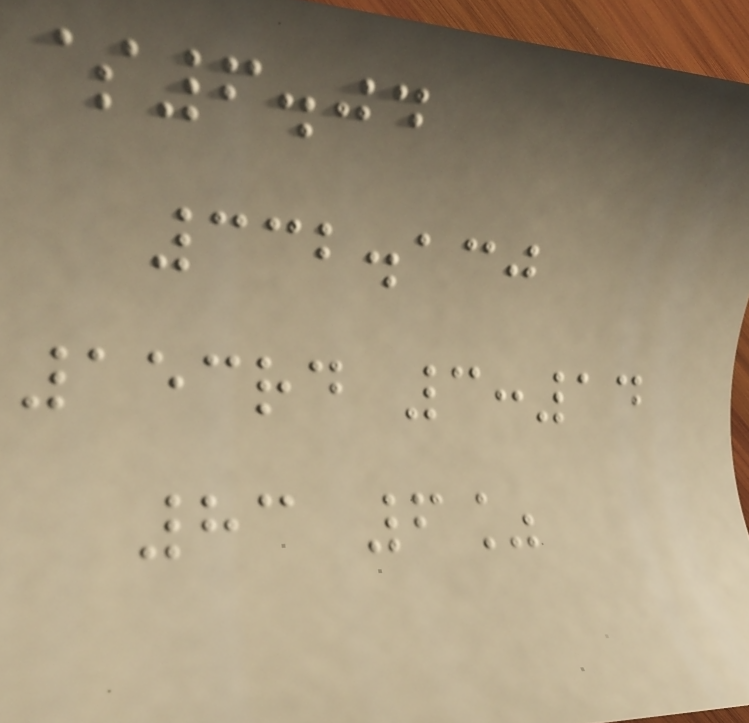$6.04
332.130
153rd 3:14
83 6%
